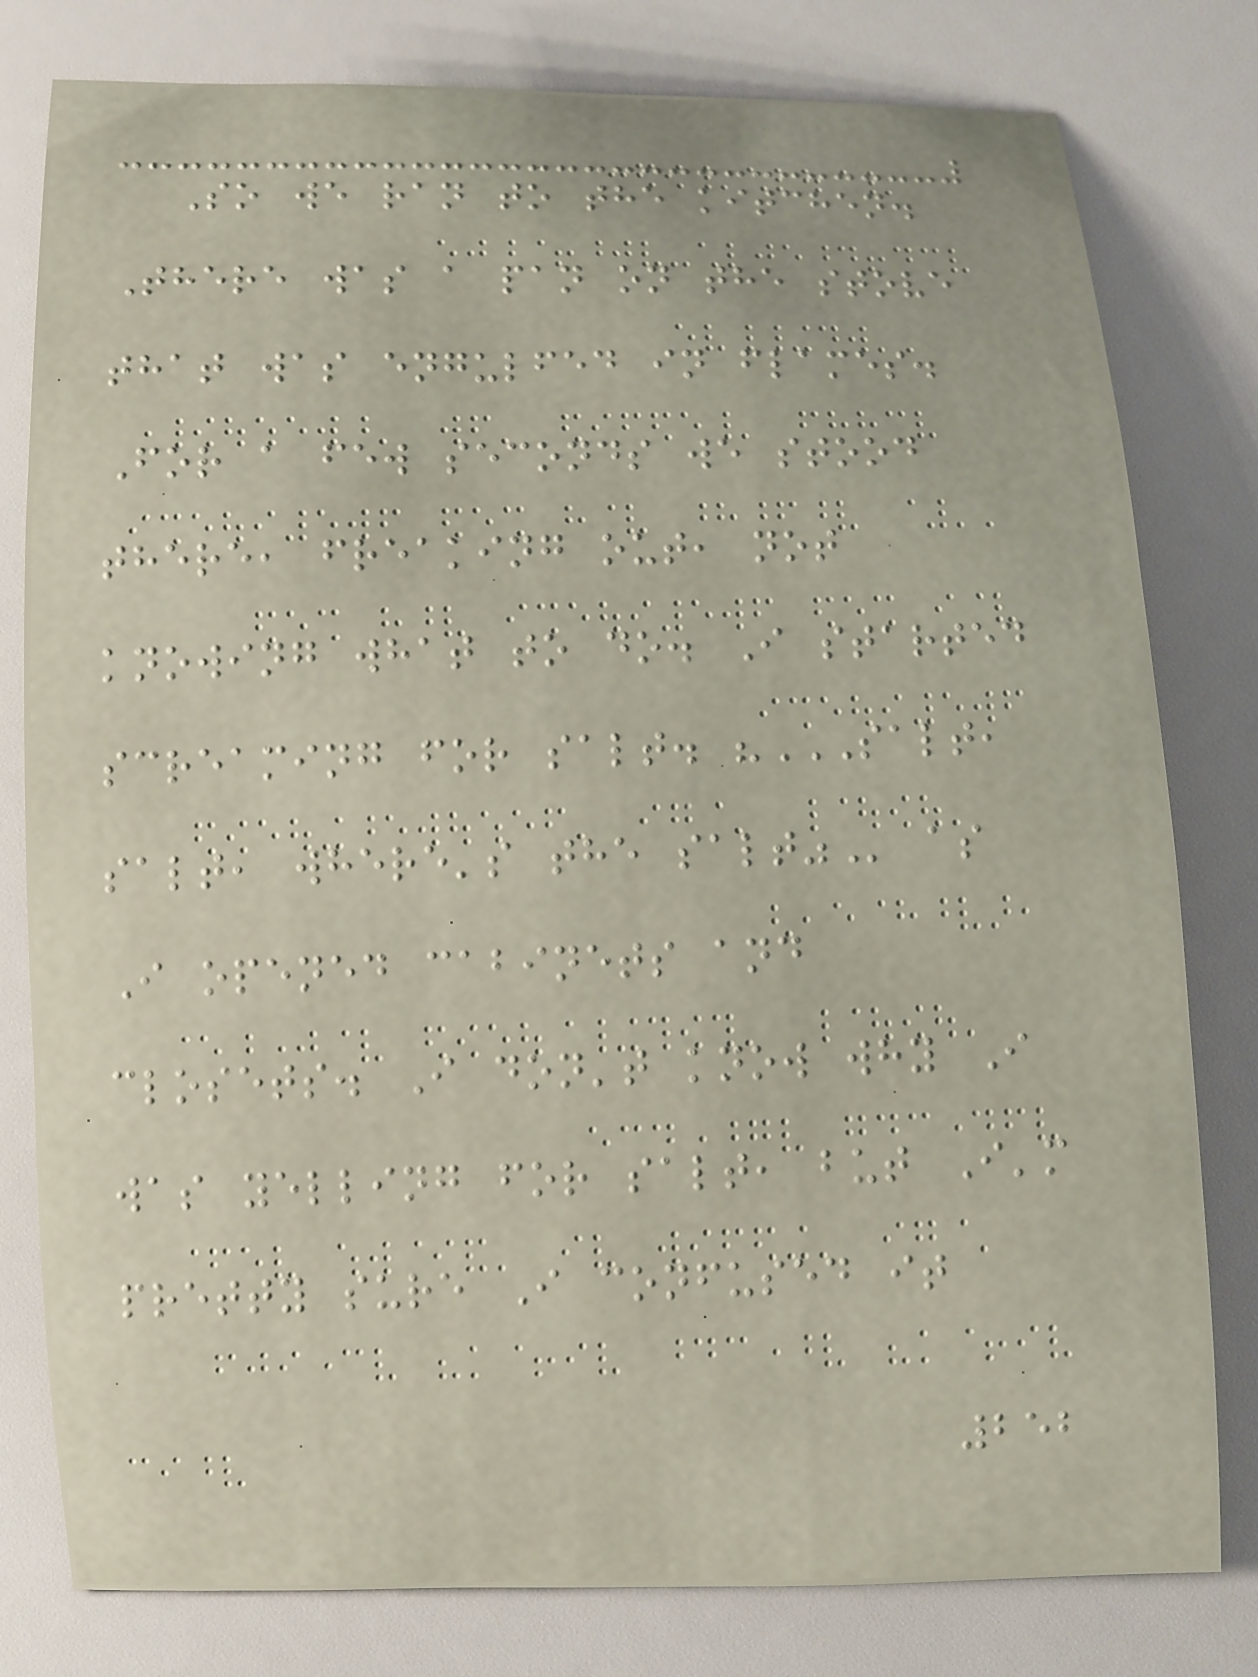So we ran to the kitchen.
There was a pan on the stove
that was engulfed in flames.
For a few seconds we stood
there, freaking out, not
knowing what to do. I started
screaming for salt. "SALT,
SALT, WHERE'S THE SALT" as
I opened cabinets and
closets. I don't know why I
was yelling for salt, but I'm
pretty sure I confused it
252
